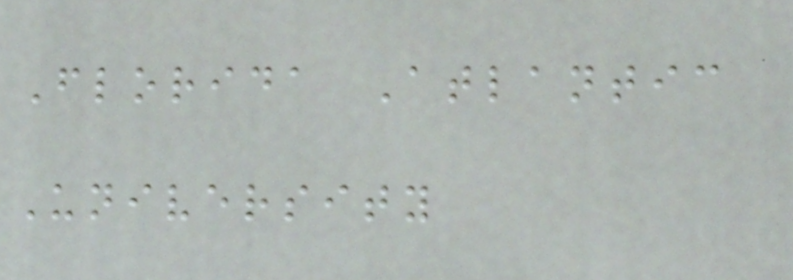Florida Atlantic
University
